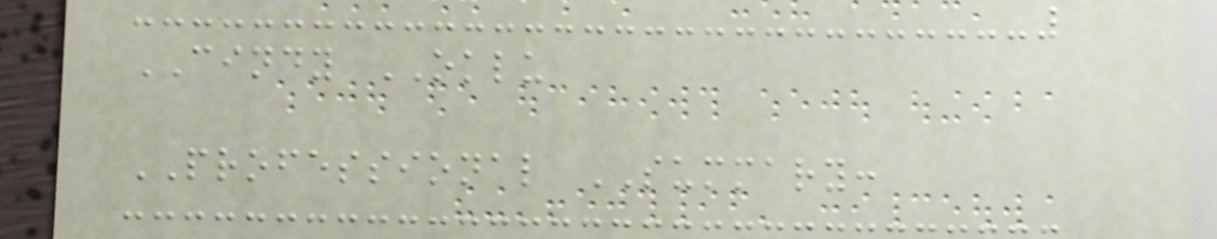CINDY OKLU
PROFESSIONAL SUMMARY:
